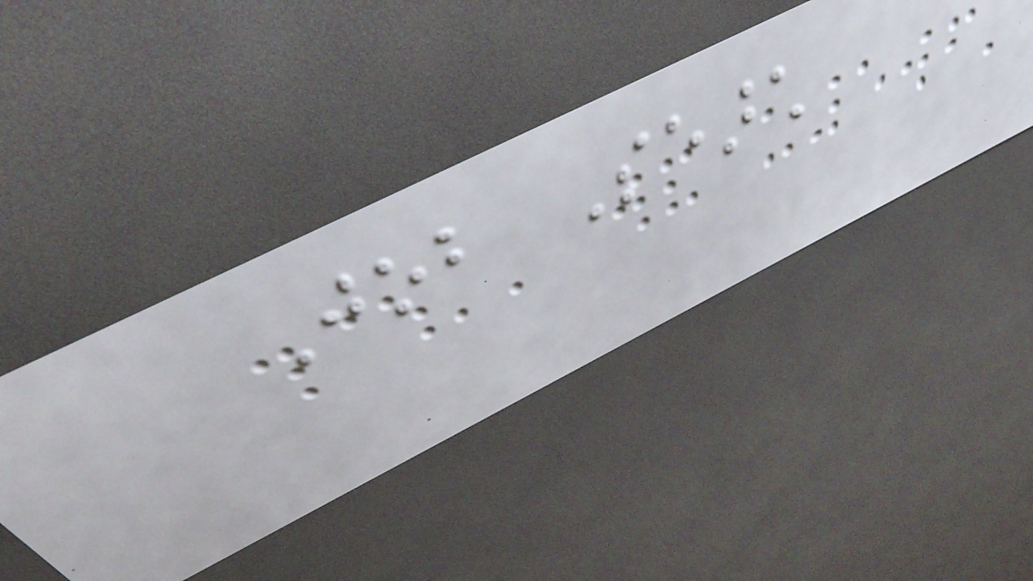Job Search
